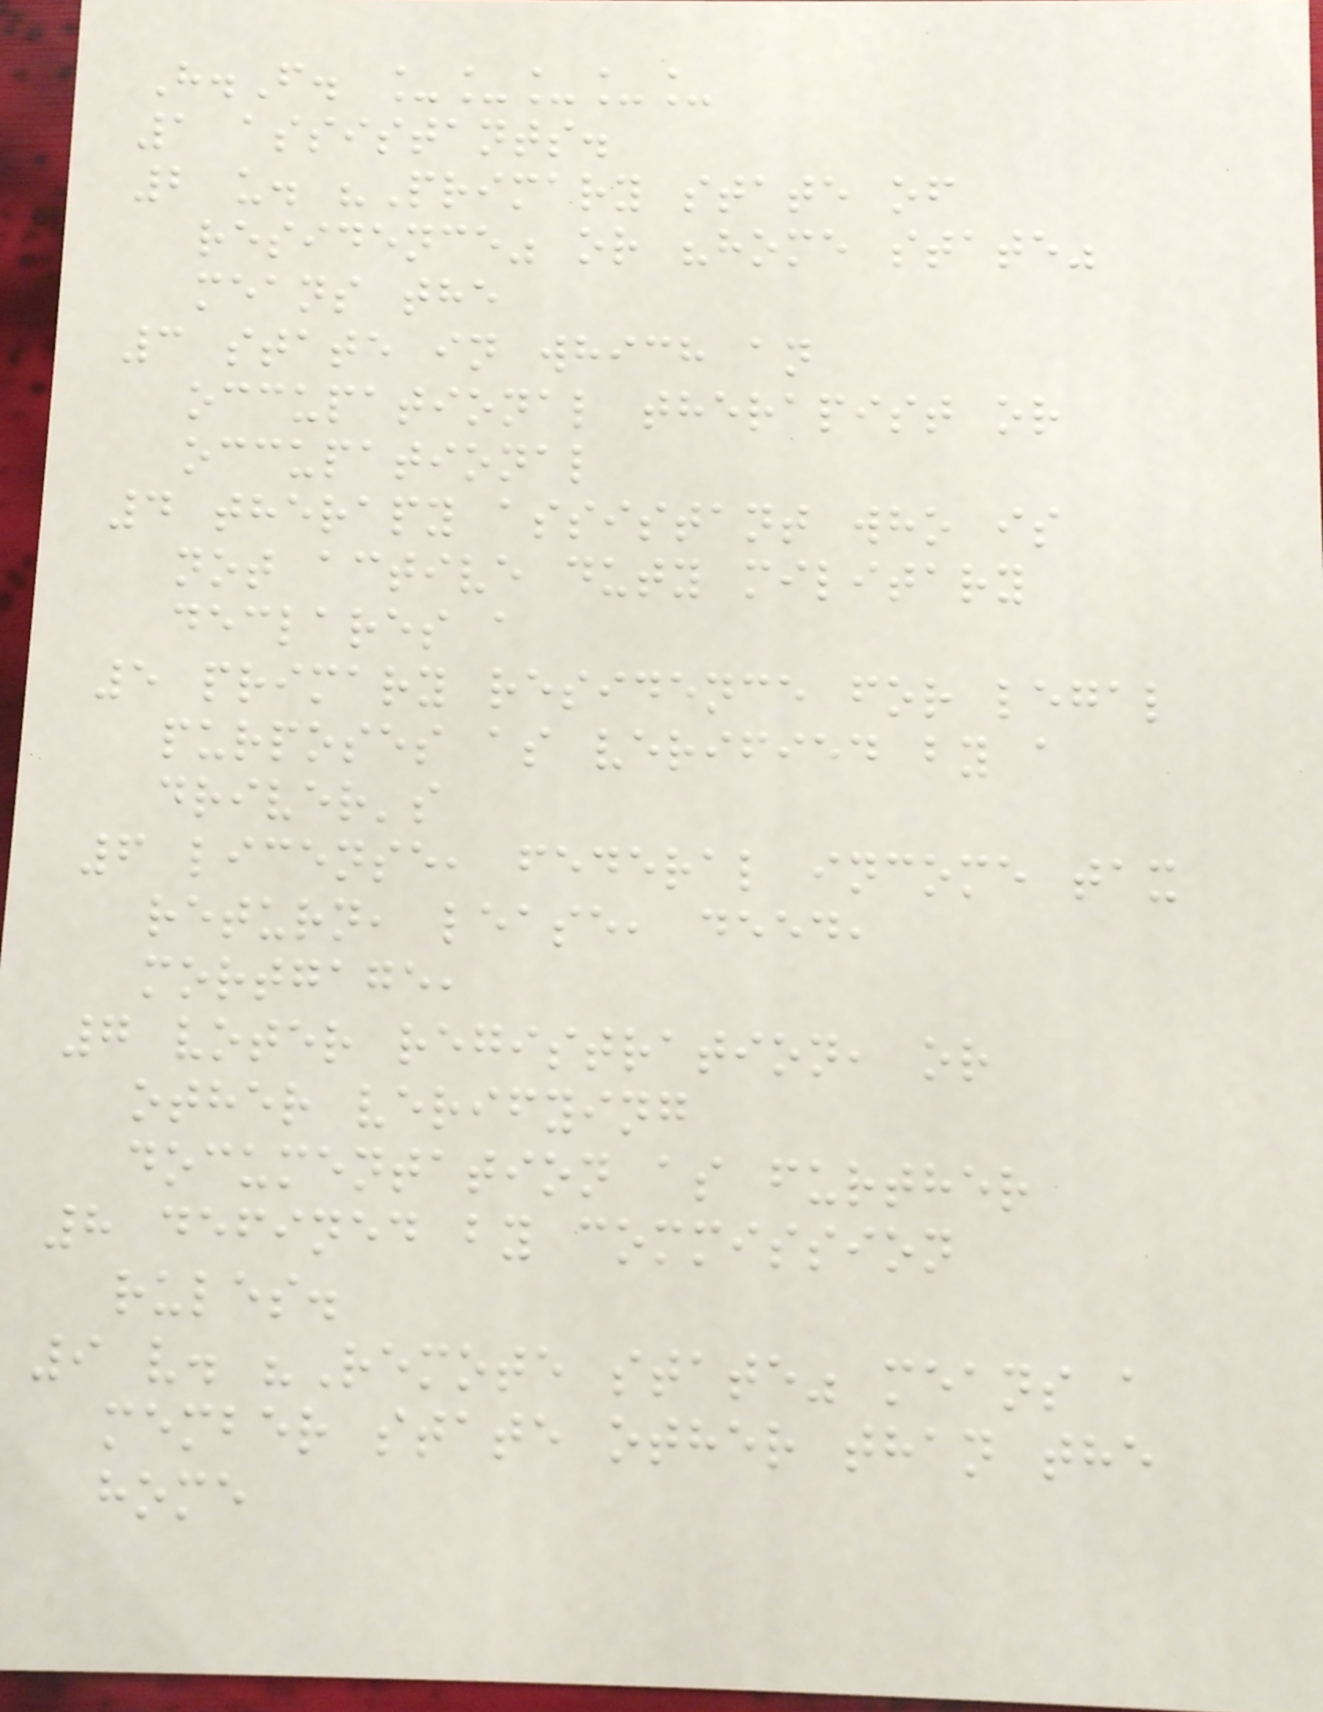H.F. _____
1 assistants.
2 u. "Primary state of
residence" or "home state"
means the
3 state in which an
occupational therapist or
occupational
4 therapy assistant who is
not active duty military
declares a
5 primary residence for legal
purposes as verified by a
driver's
6 license, federal income tax
return, lease, deed,
mortgage,
7 voter registration, or
other verifying
documentation as further
8 defined by commission
rules.
9 v. "Remote state" means a
member state other than the
home
